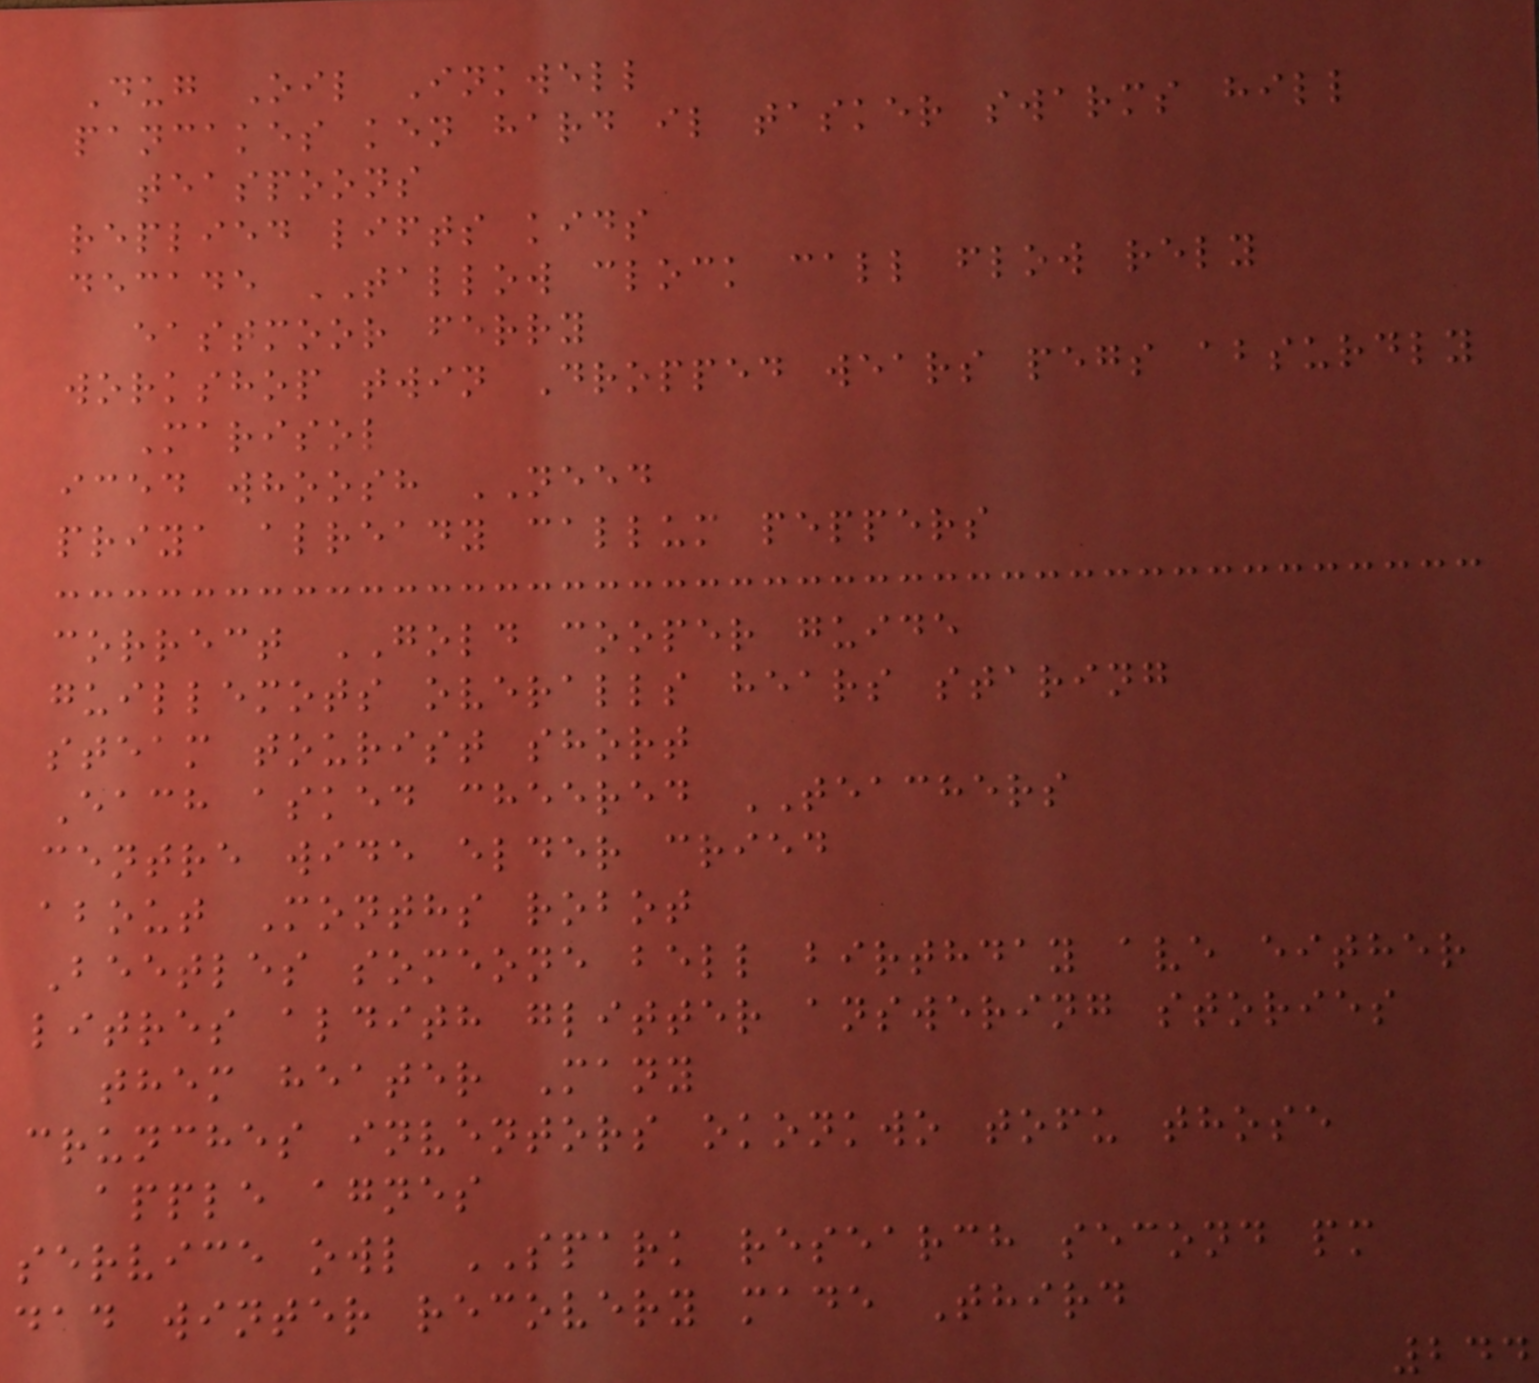Dug Oil Inkwell
pancakes ken hard il tasker swarms hill
teaspoons
replied lifts kids
decade TALLOW clock call flow rely
eastmoor ferry
workshop twin Dropped wears pegs absurdly
Marisol
iced whoosh NEED
priya already callum peppers
correct GOLD cooper guide
guillemots overalls hears staring
steam tourist short
Each asked cheered TEACHERS
centre wide elder cried
about Months robot
Beetles someone bell birthday ave either
litres aldith glitter answering stories
them heater Many
crunches inventors okonkwo tofu those
apple agnes
service owl SPARK research second pm
dad winter recovery made Third
244
